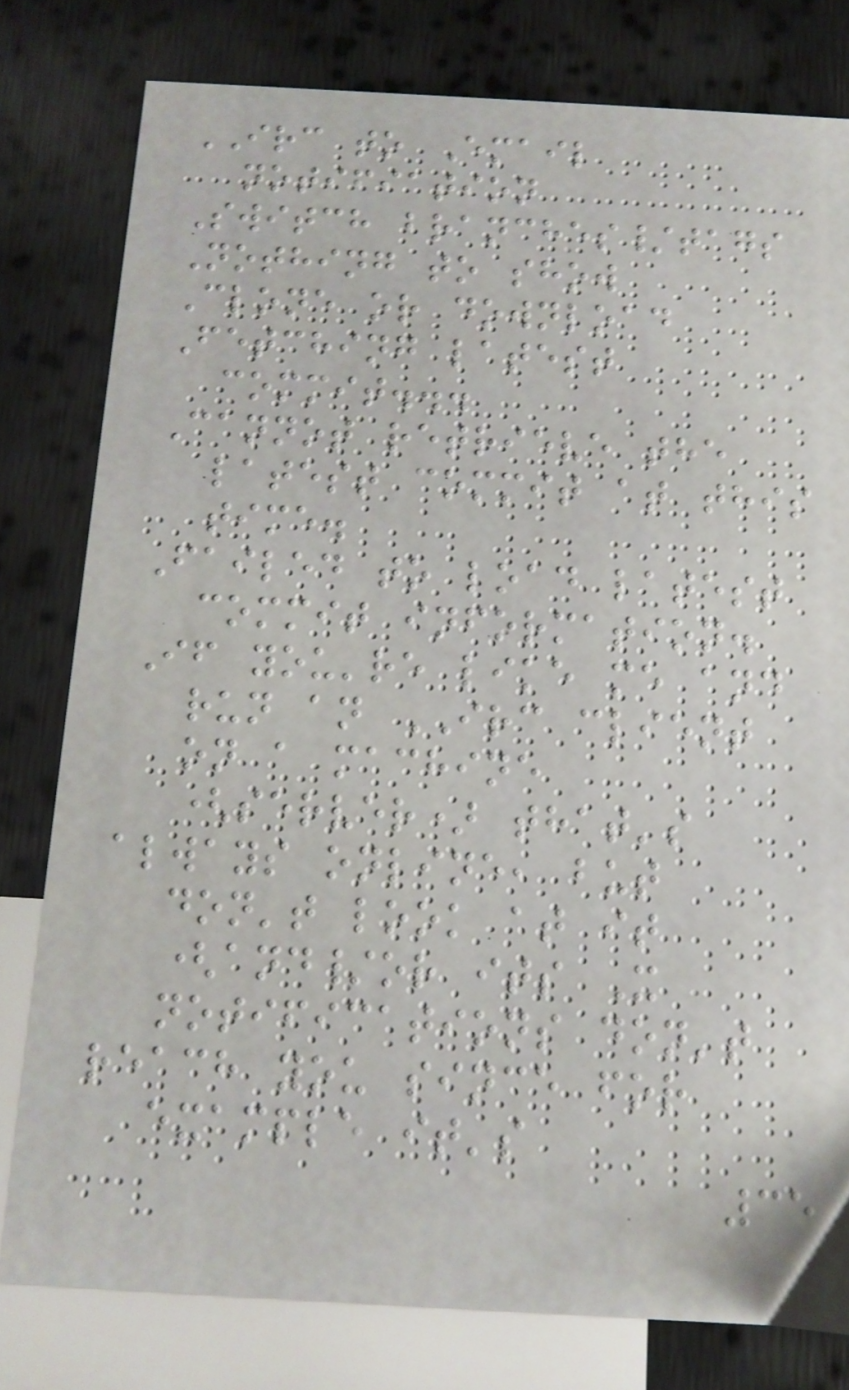IRC to Email
notifiation
Switch branches/tags
Nothing to show
Clone or download
Fetching latest
commit...
Cannot retrieve the
latest commit at this
time.
Failed to load latest
commit information.
If you're like me and
run an IRC client
on a machine
(server) that's
always online, but
don't look at it
(and/or its X
notifications don't
reach you since for
example it's
35
